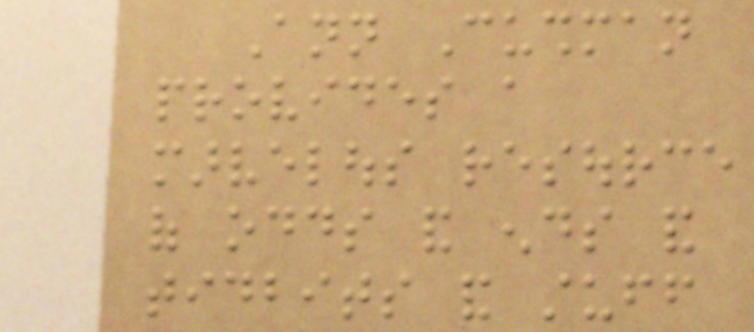Ann Cushman
provides a
marvelous resource
of odds and ends and
tidbits and stuff
